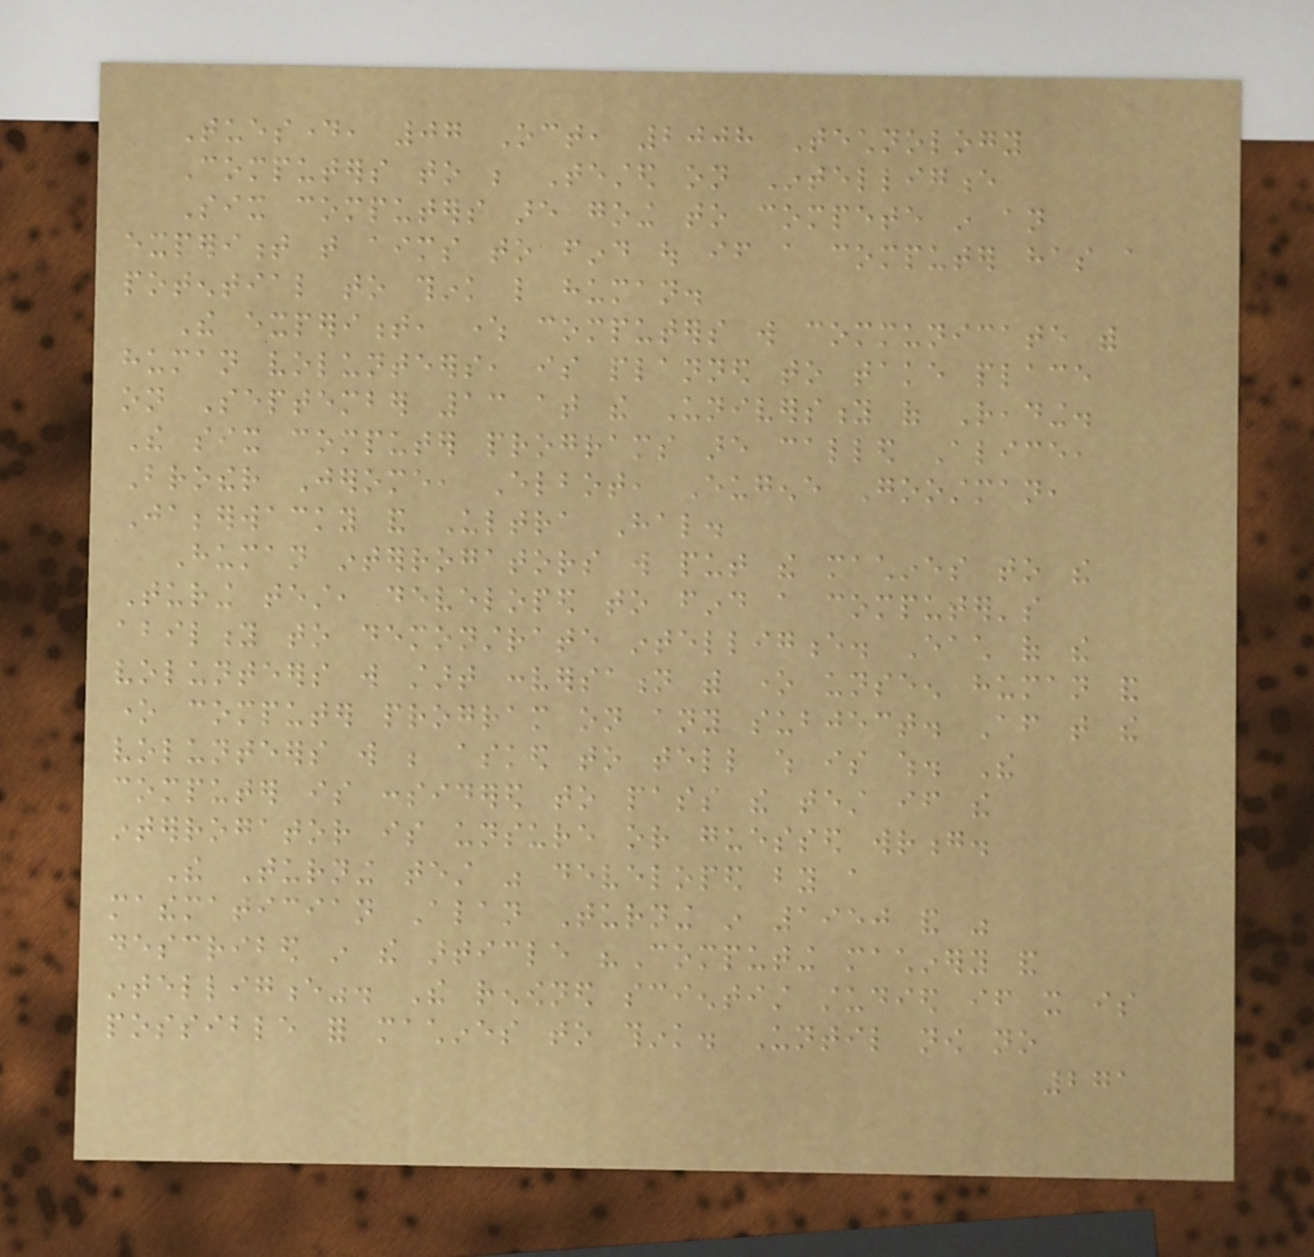Tuesday, 07 Oct, 2008 Technology
Computers to be Tested on Intelligence
Six computers are going to compete in an
experiment that aims to find out if a computer has a
potential to think like human.
The experiment, where computers will communicate with
human volunteers, is planned to take place
on September 13 at the University of Reading.
The six computer programs are called Alice,
Brother Jerome, Elbot, Eugene Goostman,
Jabberwacky and Ultra Hal.
Human interrogators will put the machines to the
Turing test, developed to find a computer's
ability to demonstrate intelligence. Each of the
volunteers will start conversation with one unseen human and
one computer program on any subject. After that the
volunteers will be asked to tell which is which. The
computer is considered to pass the test if the
interrogator is unsure or guessed wrong.
The Turning test was developed by a
mathematician Alan Turning in 1950 and was
described in the article "Computing machinery and
intelligence". The renowned scientist studied if it is
possible for machines to think. Until now no
271
